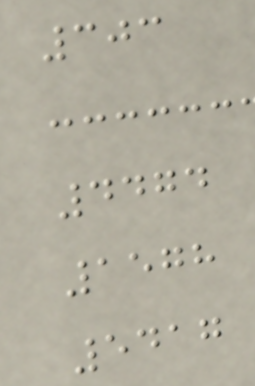303
4474
1578
5417
